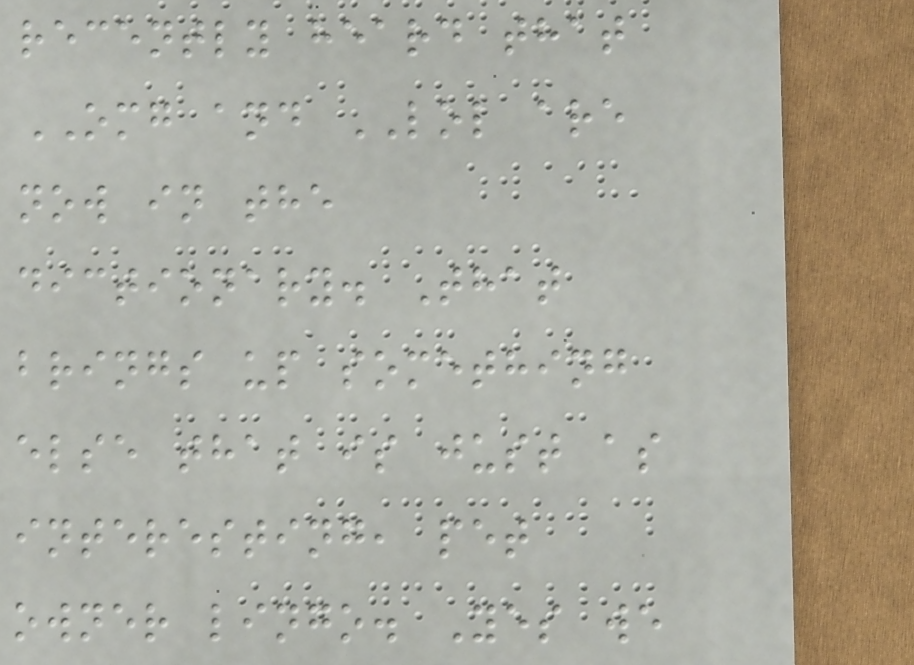recently heard that
OMG and LOL are
now in the
dictionary. That
brings up something
else that is just as
interesting, pet
owner lingo. Yes we
